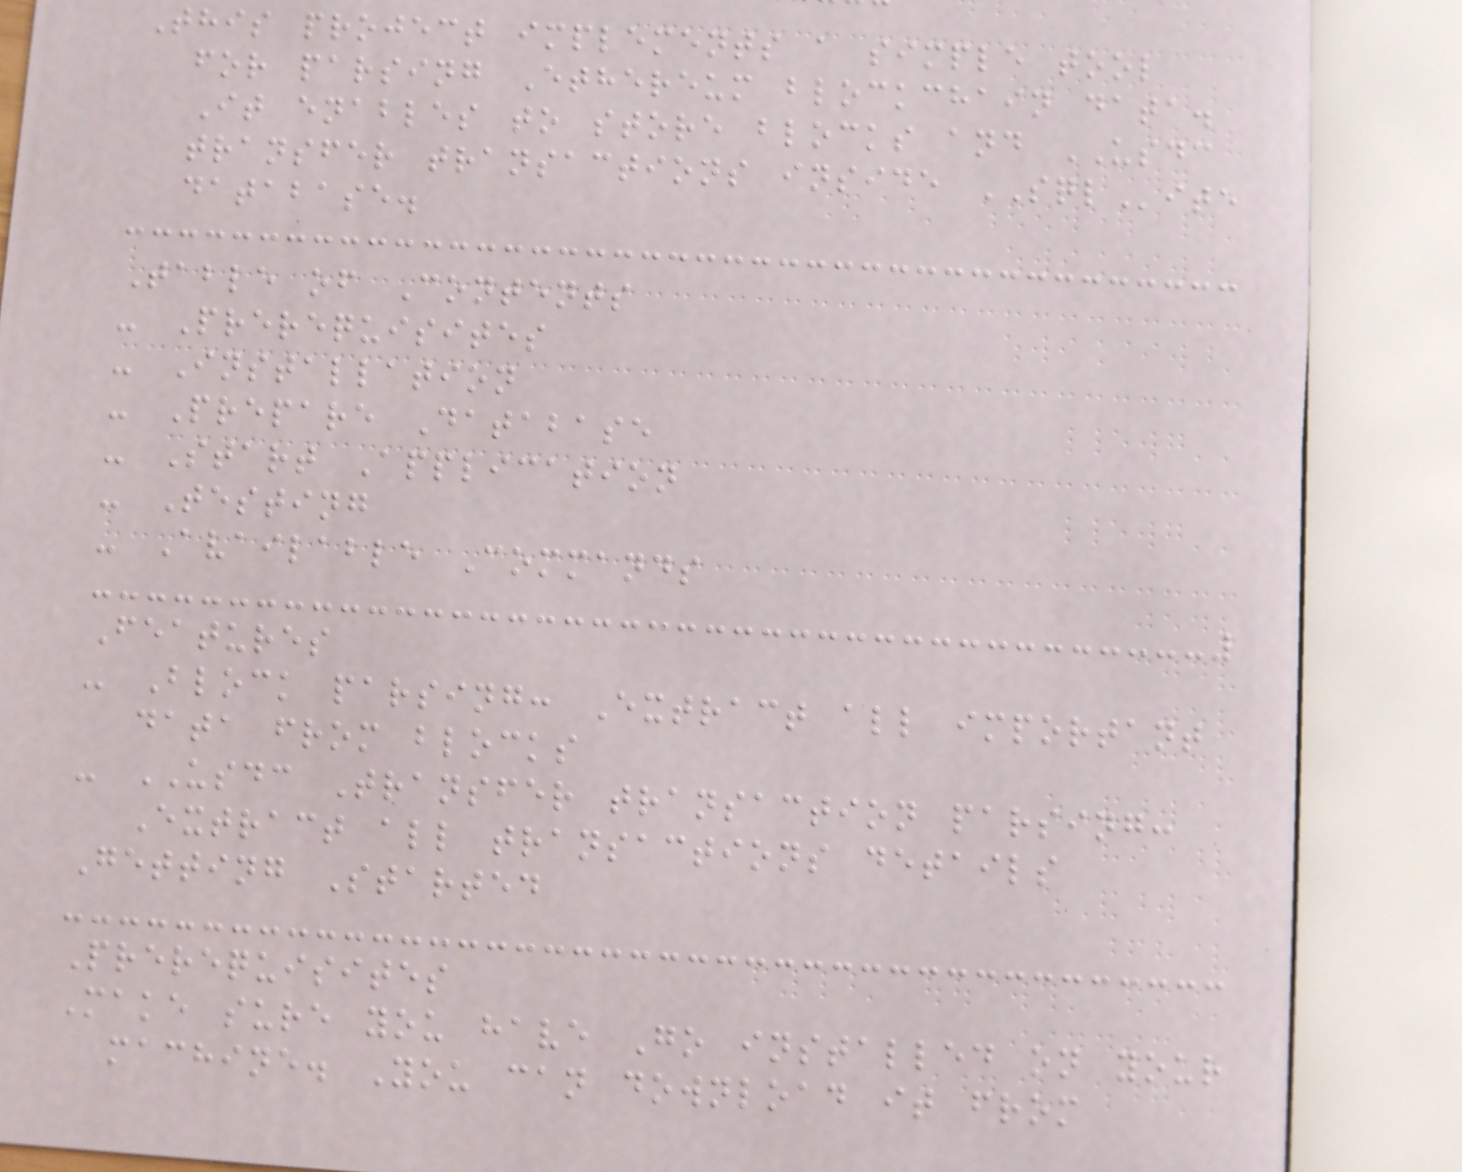This project implements a simple tool
for parsing Ethereum blockchain data.
It enables to store blocks and USDC
transfer transactions inside SQLite
database.
Table of Contents
- Prerequisites
- Installation
- Prepare Database
- Start Application
- Testing
- Available Commands
Features
- Block parsing: Extract all important
data from blocks
- USDC Transfer transaction parsing:
Extract all transactions details
Getting Started
Prerequisites
Make sure you have Go installed on your
machine. You can download it from
